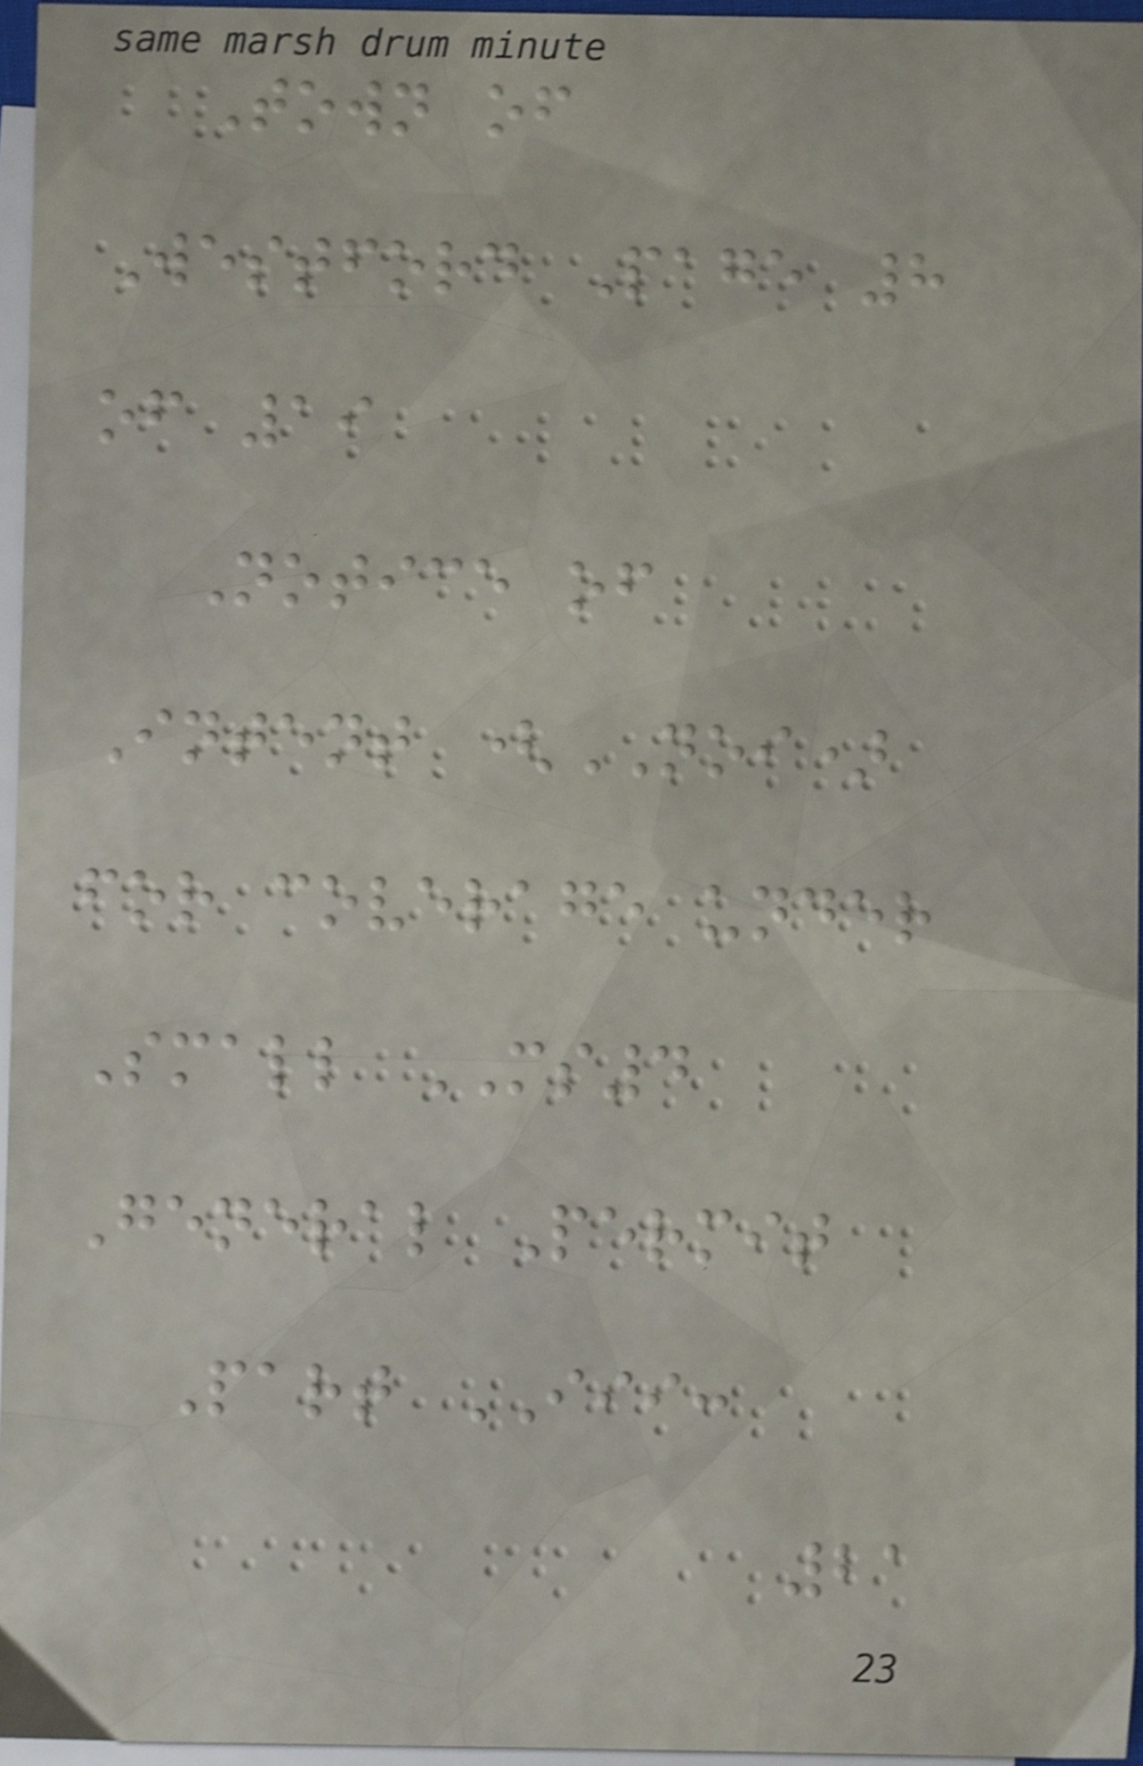Town of
Westford Page 8
of 19
Notice of
Intent (NOI)
for coverage under
Small MS4
General Permit
Part III:
21
